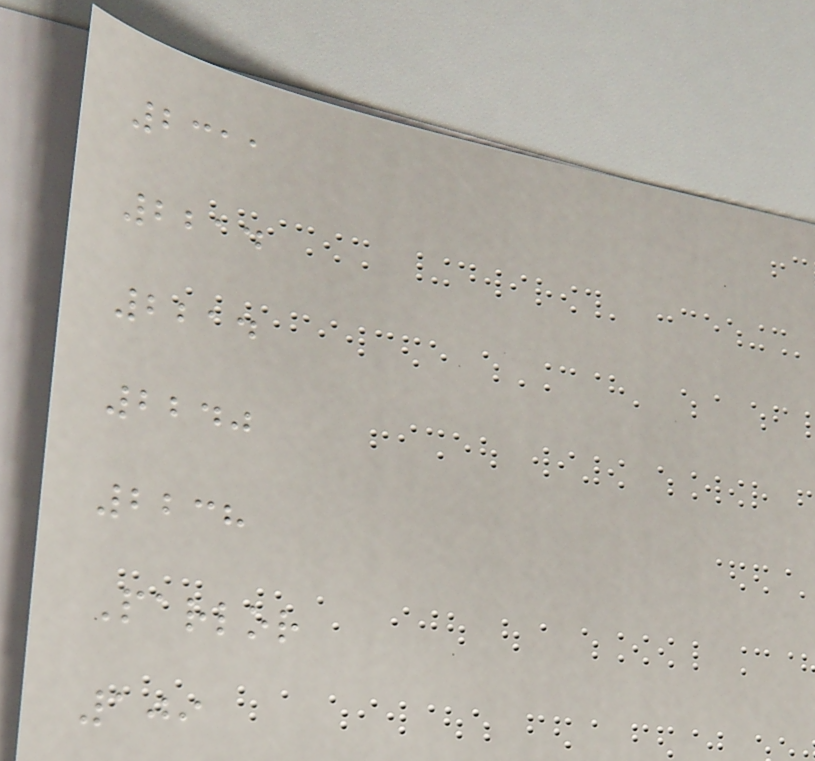2311
2214
2214
2240
2238
Parlor
109
